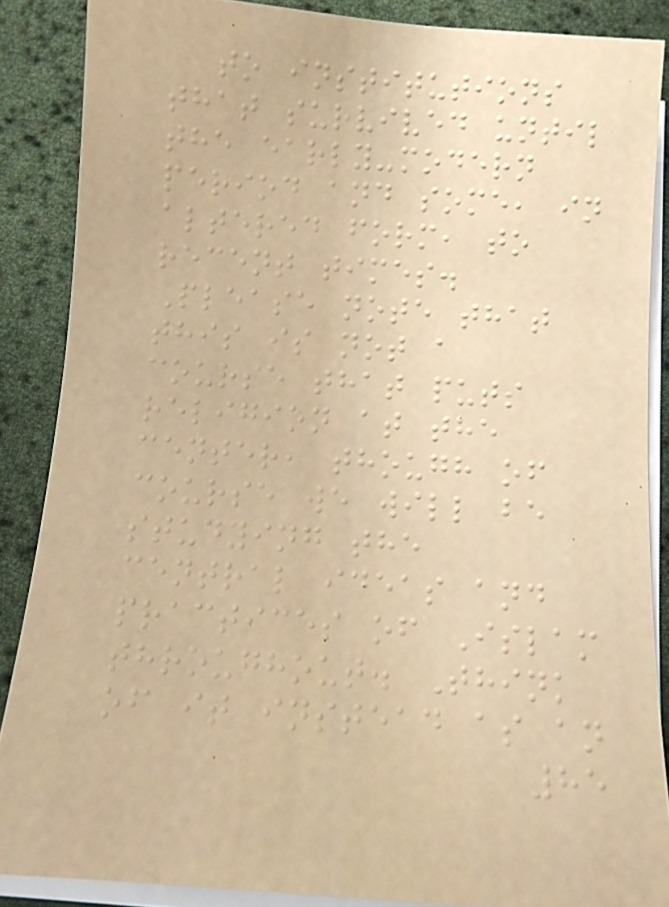to institutions
that survived until
the early-modern
period and some, in
altered form, to
recent times.
Please note that
this is not a
course that puts
religion at the
center, though of
course we will be
studying the
central ideas and
practices of Islam
throughout. Think
of it instead as an
85
